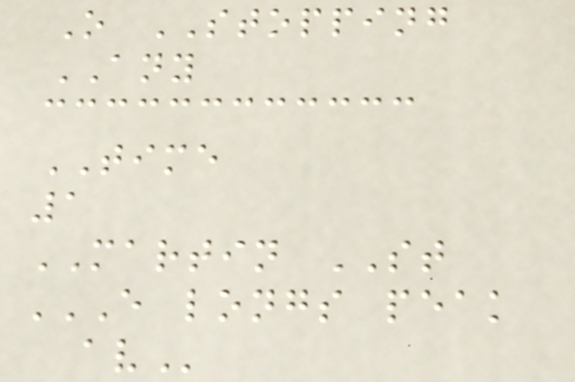O STOPPING
ANY
TIME
1
MARTIN ST
E LONGS PEAK
AV
